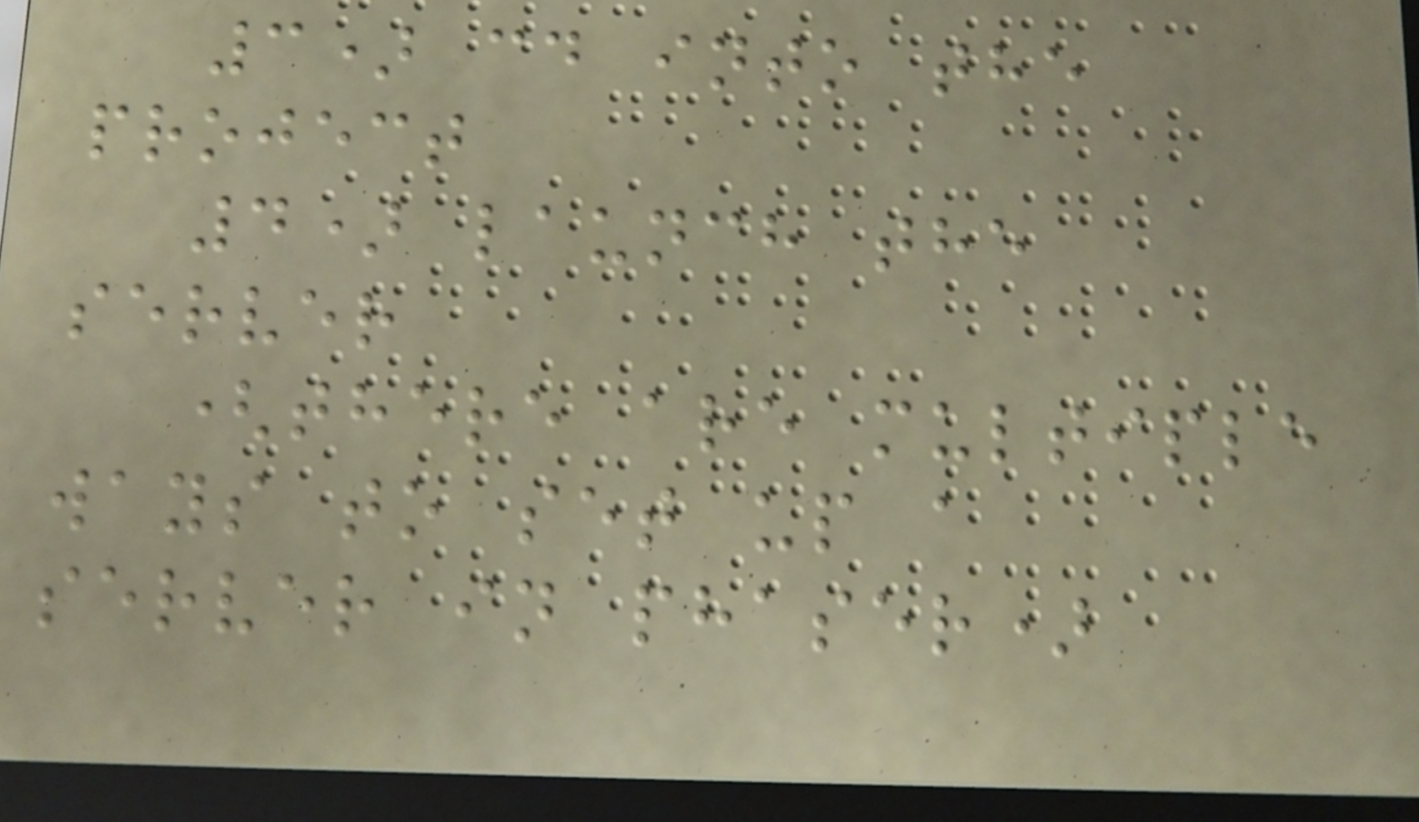3) cd into the
project
4) launch the
server
(there are multiple
ways to set up a
server in phaser)
